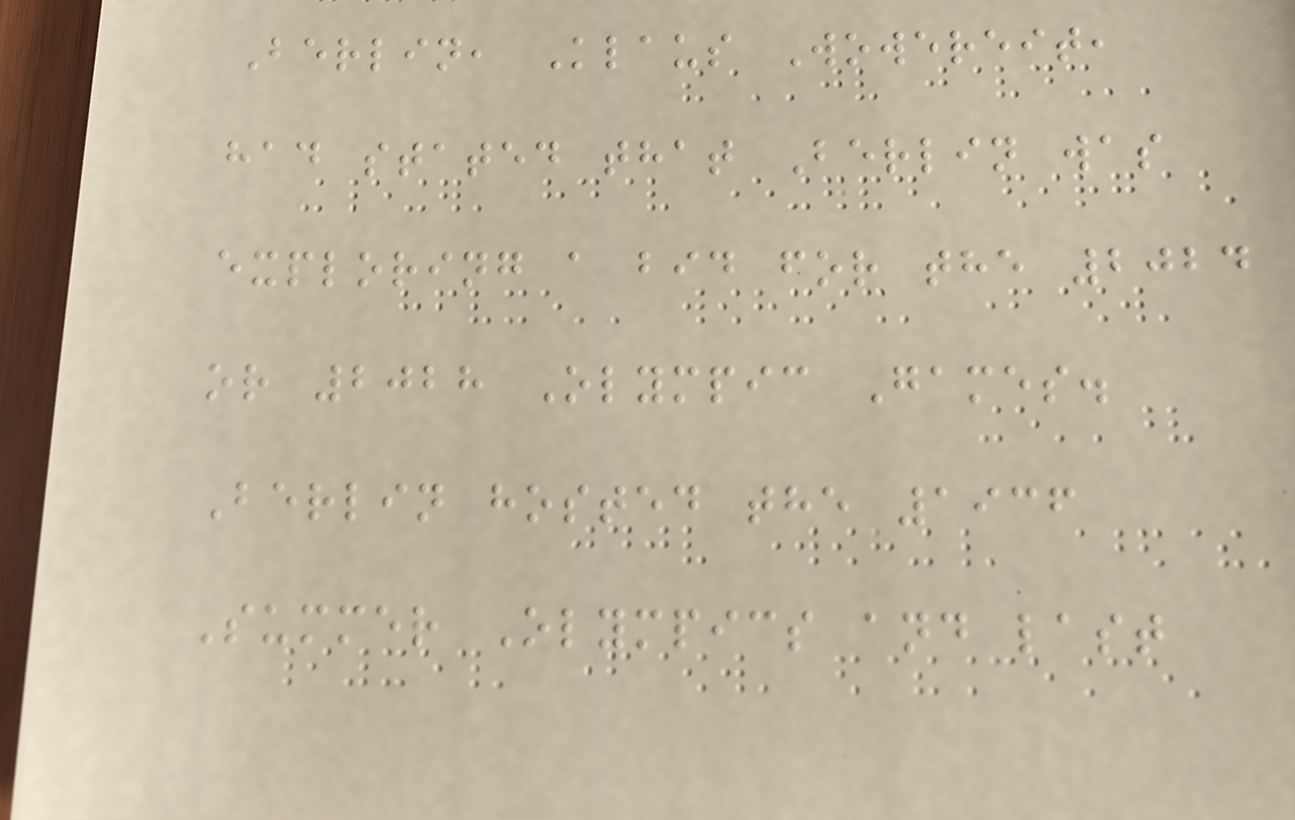Berlin, Klaus Wowereit,
had stated that Berlin was
exploring a bid for the 2024
or 2028 Olympic Games.
Berlin hosted the 1936
Summer Olympics and last
